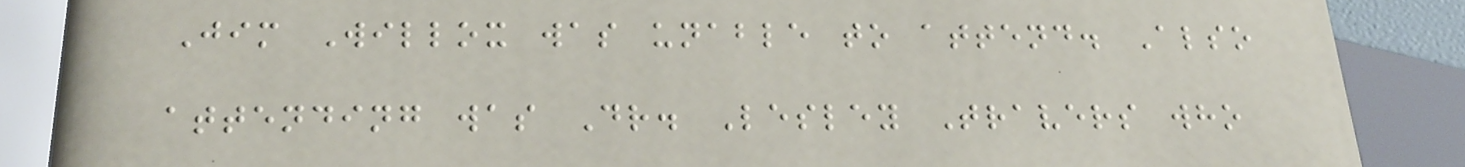Jim Willox was unable to attend. Also
attending was Dr. Lesley Travers who
